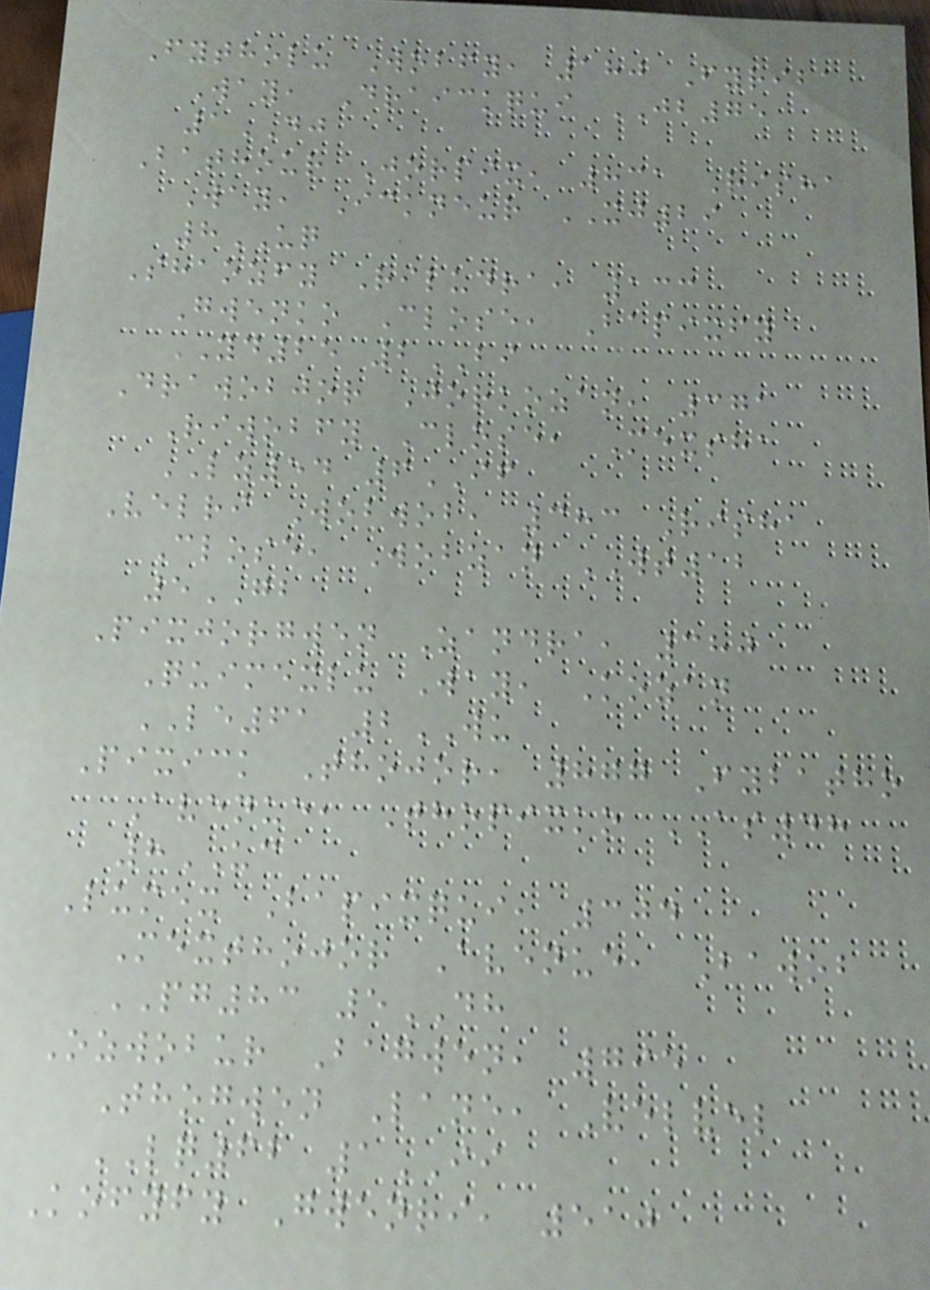Fytholu Wobfy, 180 Fyriba
Way, Draickqui JB75
1DJ
Bathour Jorpix, 831 Risha
Way, Ickneur XJ29
8UQ
Shaozfy Riludra, 133
Gwenko Close, Bapixfy
YD25 2BI
Drawobjor Jorkozan, 371
Riwobfy Close, Mexsha
LZ54 6IF
Velri Wobwob, 383 Risha
Close, Wobzan WT12
5GB
Pixjorgwen Zandra, 380
Quimexlu Way, Kozan
LE61 2WU
Pixick Thojor, 877 Fybatho
Avenue, Thopixko AS48
8UC
Lumex Bapixqui, 304
Mexthojor Avenue, Bawob
PG83 5DH
Ozwobur Bagwen, 795
Thogwen Lane, Velvel
LQ62 1II
Kofyfy Gwenri, 510
